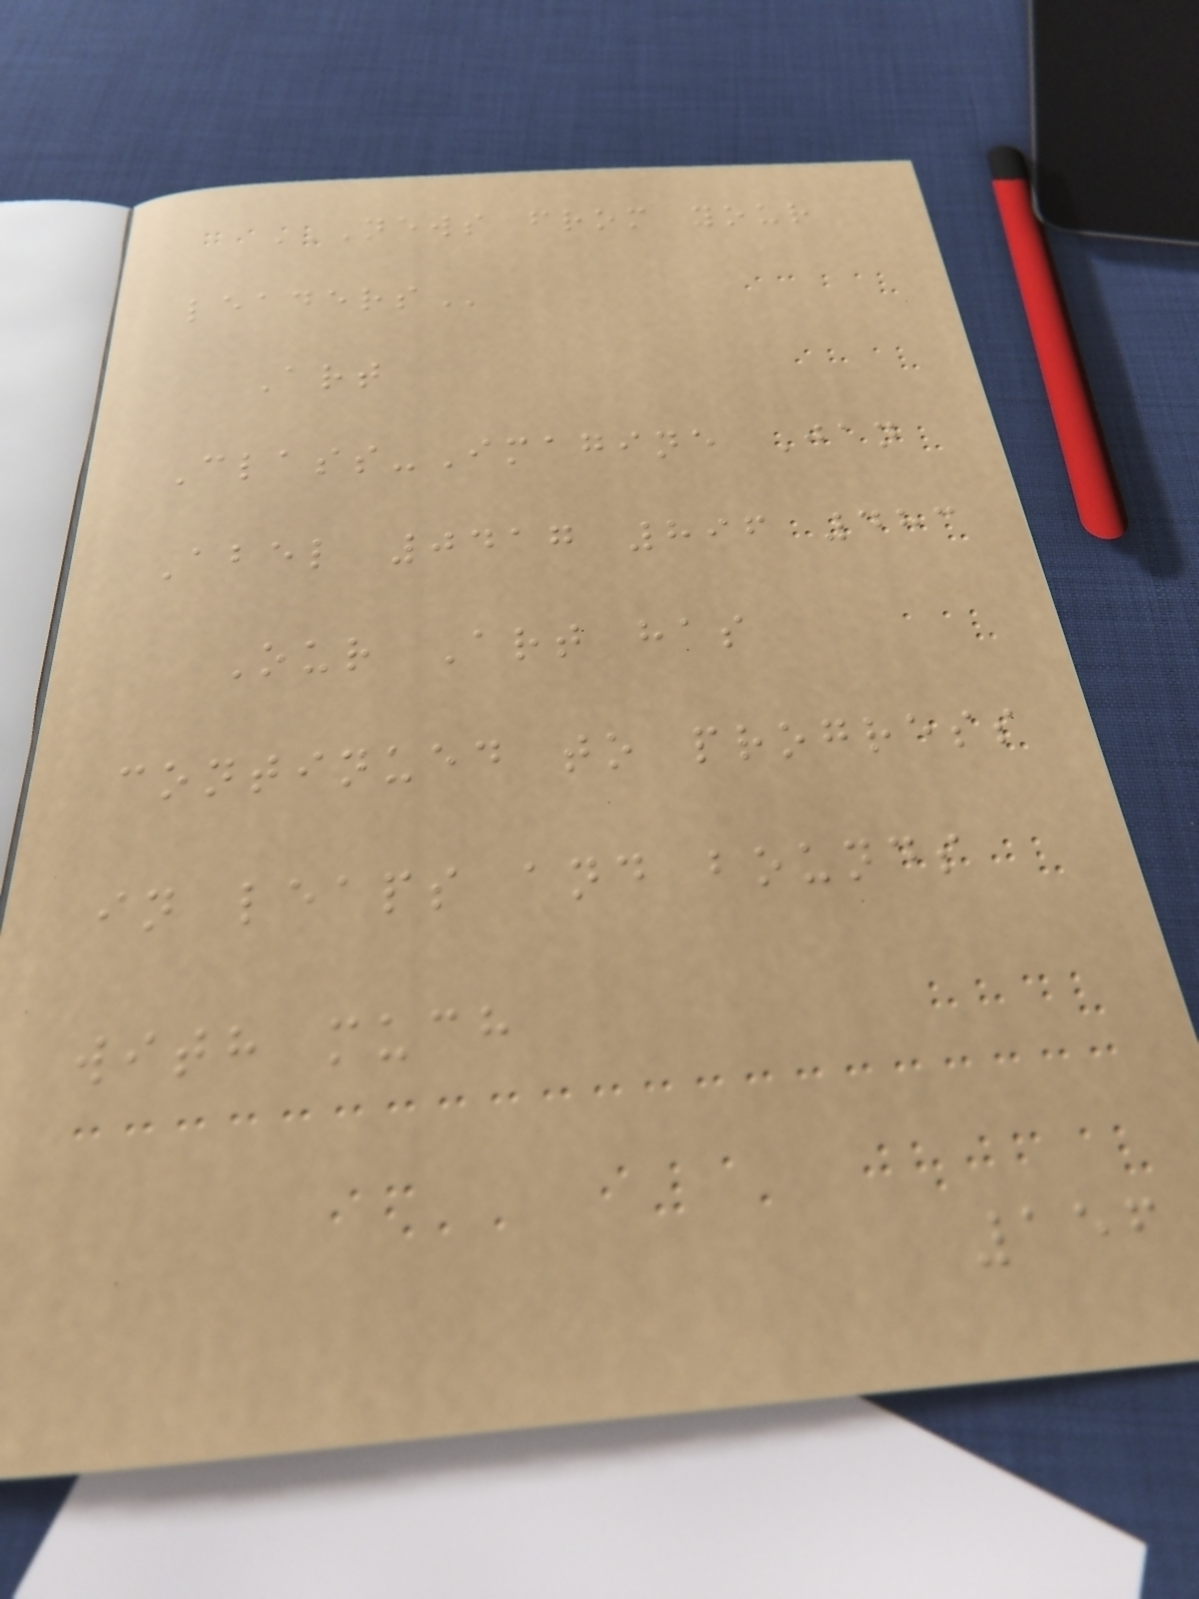NEWS FROM YOUR
LEADERS
Art
Class-Imagine Jan
Abel 0417 896 483
Our Art has
continued to progress
in leaps and bounds
with much
156
